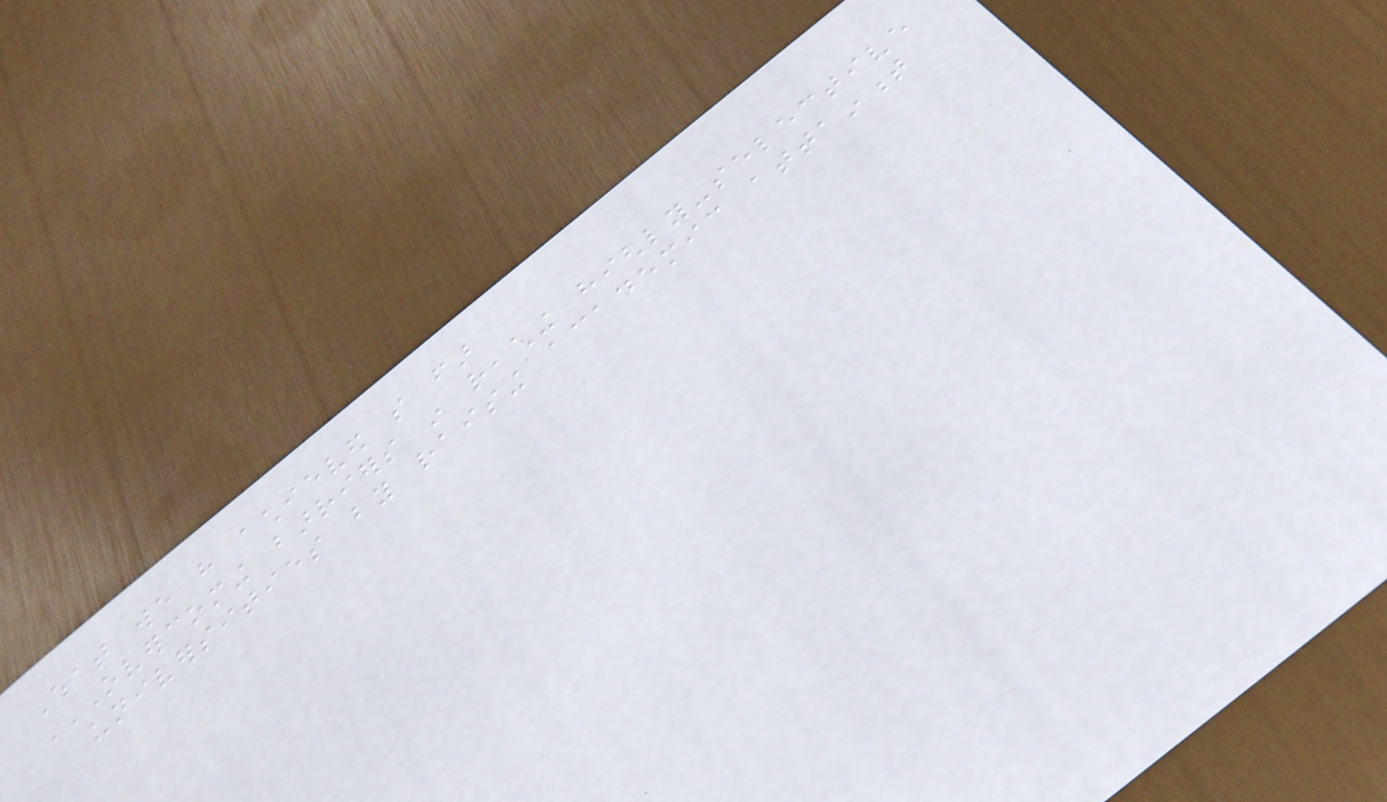What we have achieved so far
OVERCOMING BARRIERS IN REACHING HIGHLY-SELECTIVE
UNIVERSITIES BY RAISING ACADEMIC ATTAINMENT
